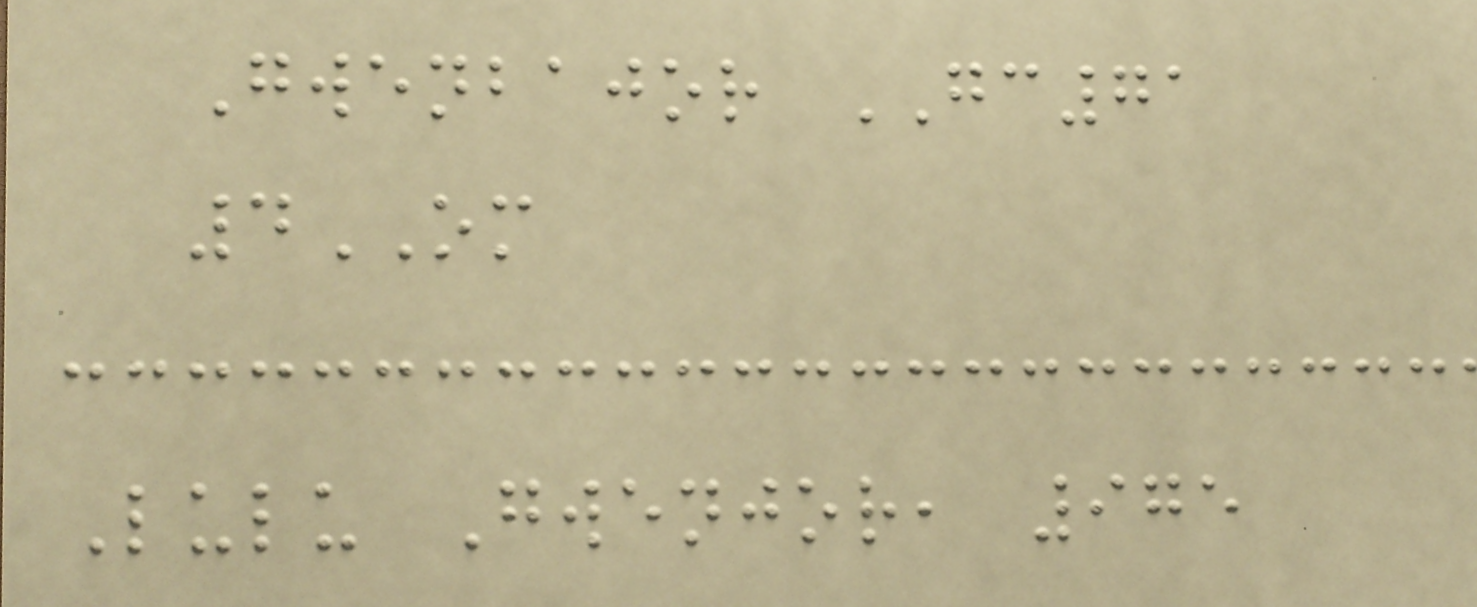Gwenbajor GC71
4OM
Lulu Gwenjor, 975
